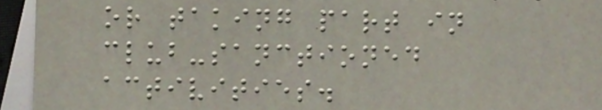or taking part in
club-sanctioned
activities.
